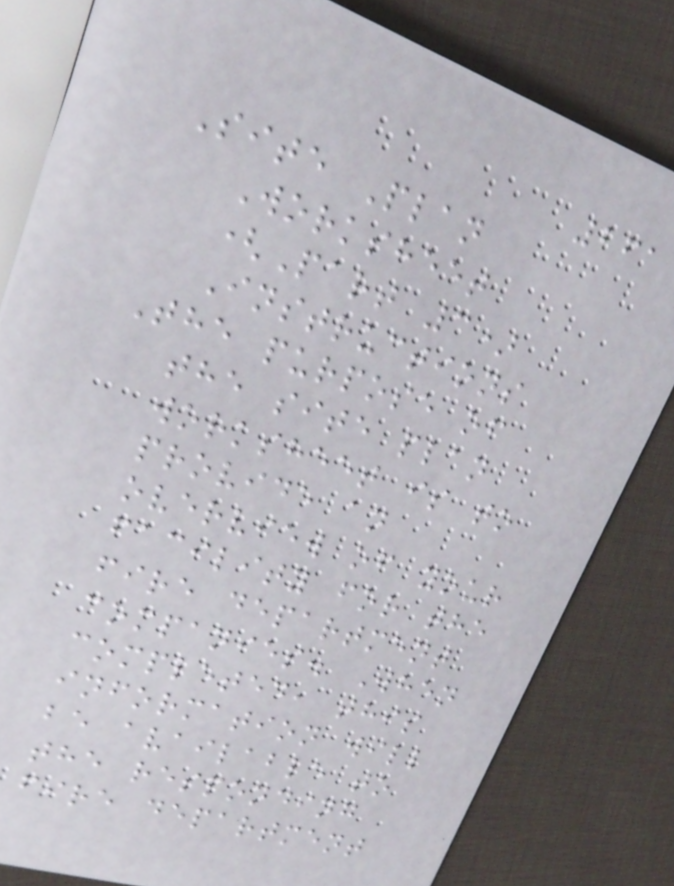261
Site Plan
Worksheet
(Part 3)
Instructions
The purpose of
the site plan
worksheet is to
provide an
overview of your
facility for the
fire department
companies. When
completed, this
information will
be available to
the responding
fire department
